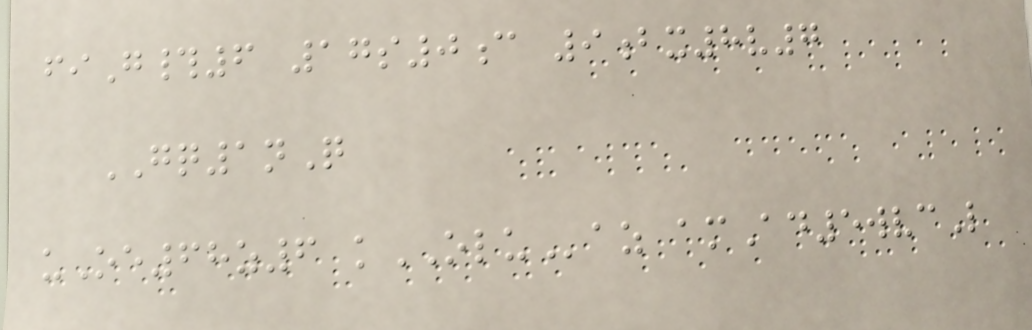fiG#6 17s0c 9bx8v7
GQ1nQ
uOe68z6 kOLUaz amAd5wvcL
